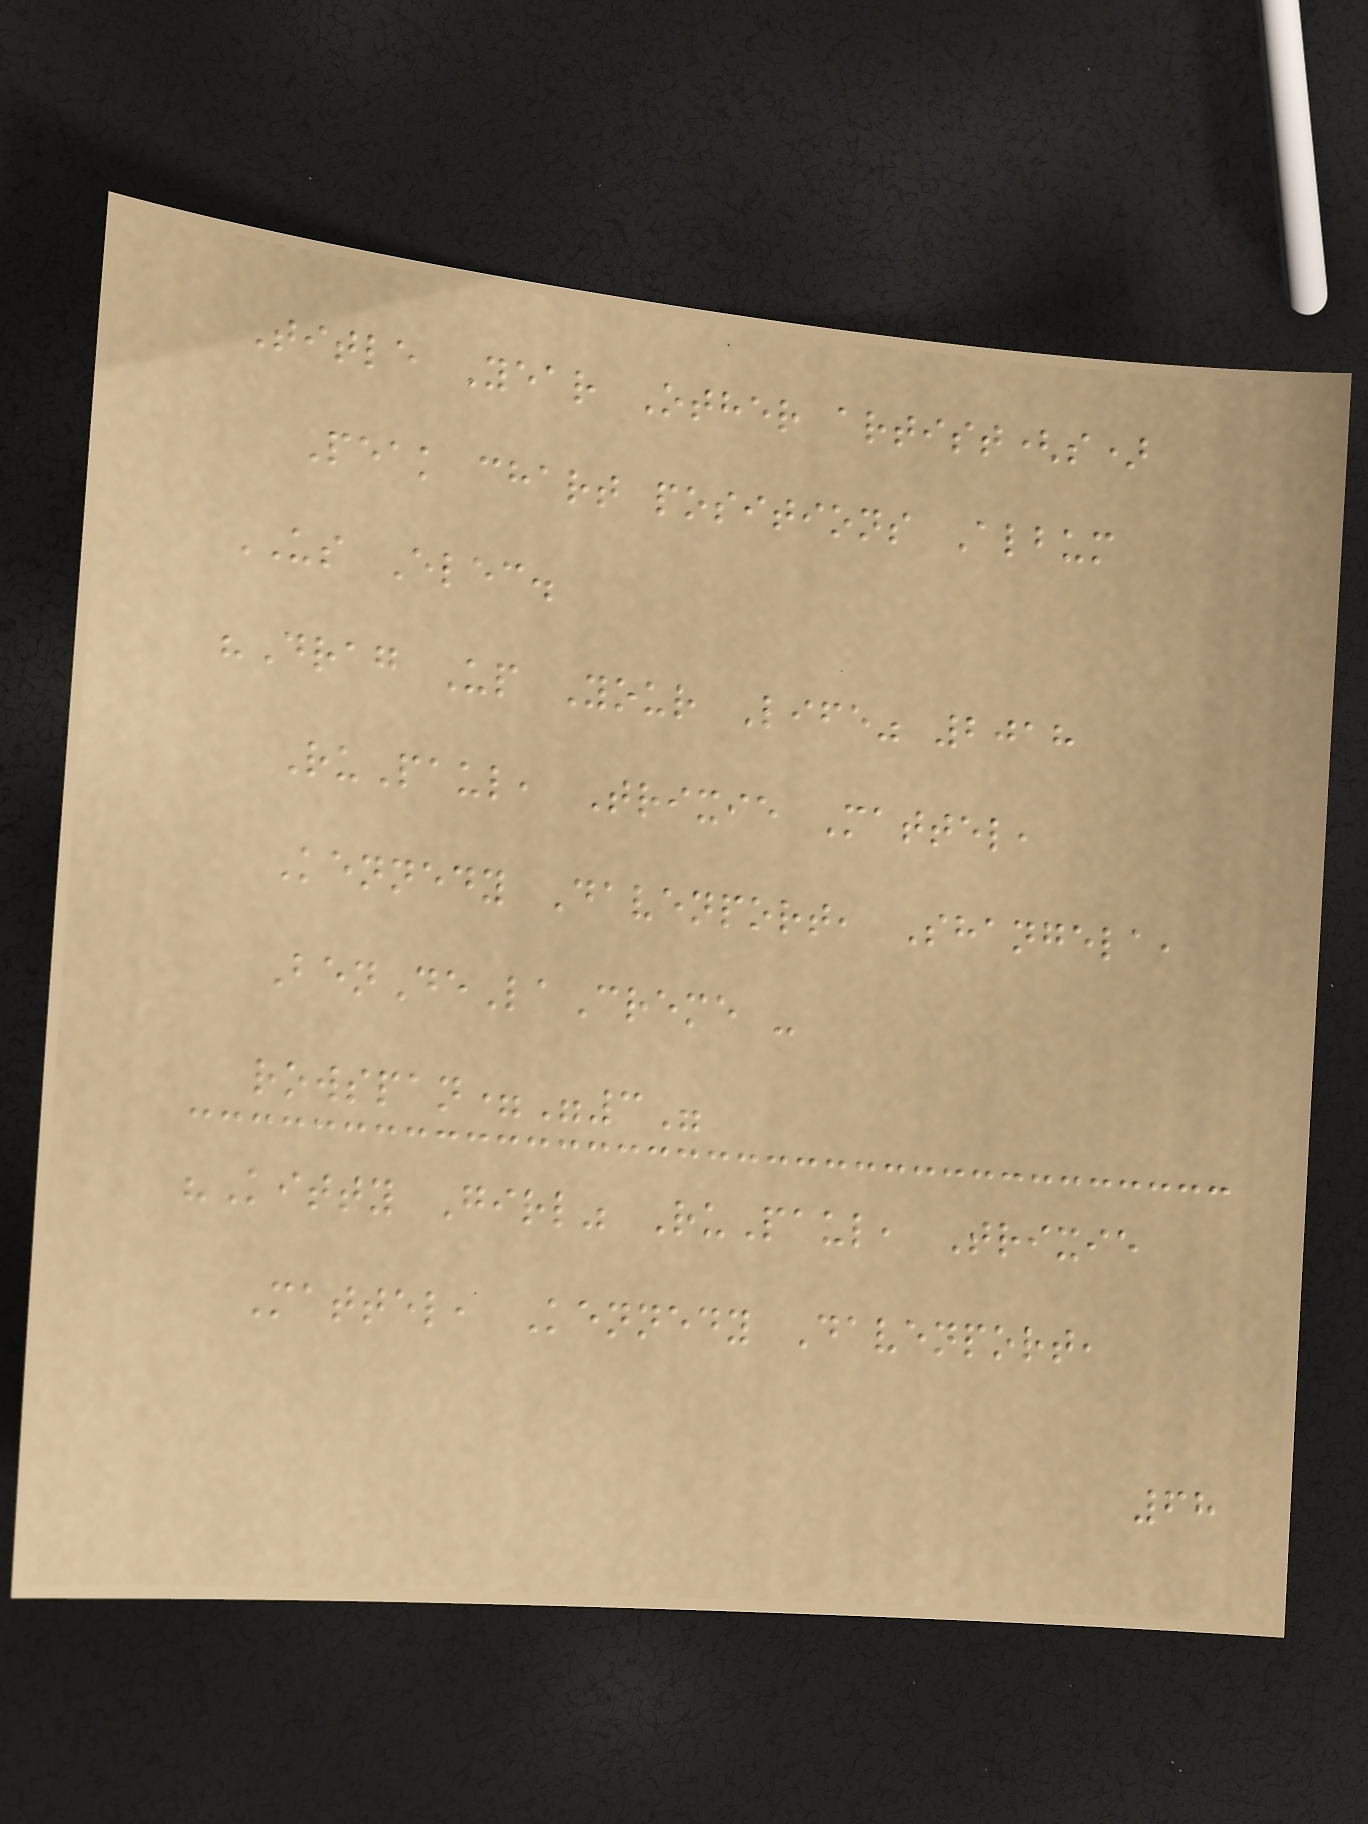Title Year Other artist(s)
Peak chart positions Album
US Elec.
"Drag Up Your Life" 2018
RuPaul, Trixie Mattel,
Kennedy Davenport, Shangela,
BenDeLaCreme -
rowspan="3"
"Kitty Girl" RuPaul, Trixie
Mattel, Kennedy Davenport,
68
